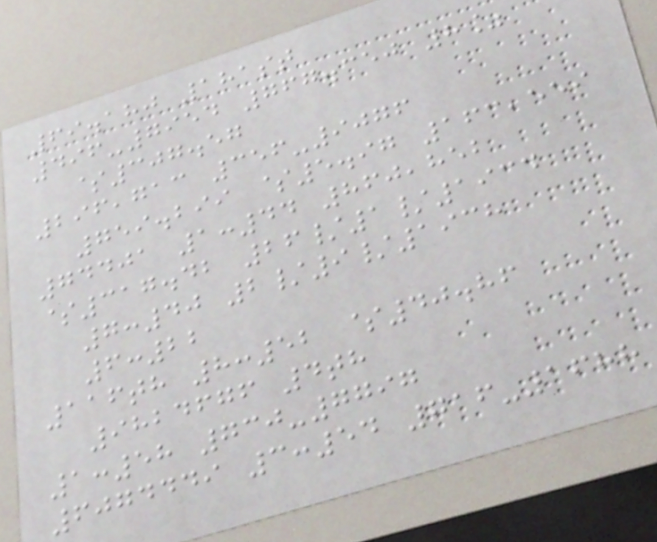69.180 181st
496-7954 767.350 8%
$307.57
296,713 356-9076
759.299 $5.97 163,559
74401 1:44 860,852
$317.42 26/1/1934
7:40 2/9/1938
6:22
116th 8:52 $40.86
9824676 4th
1:58 730-7797
6074449 3:54 716-1688
